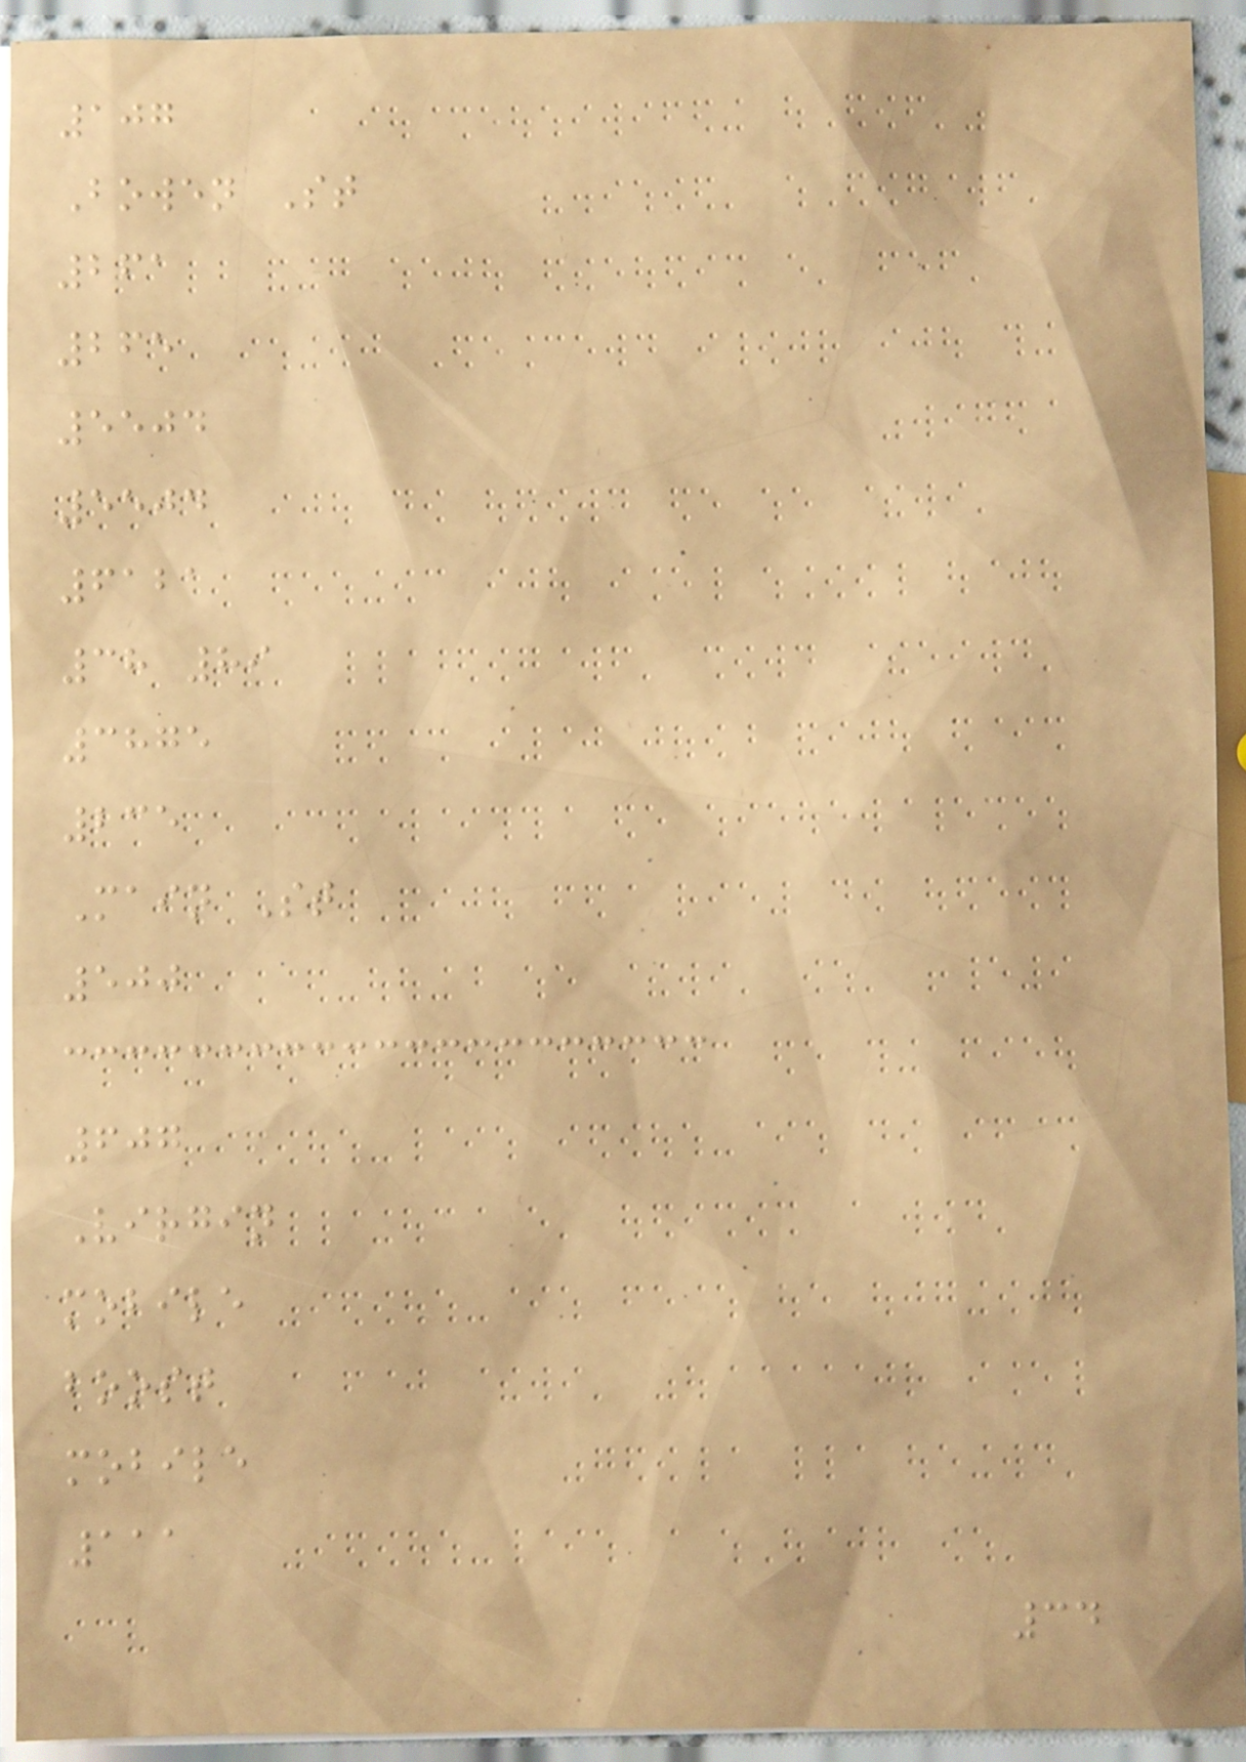107
Bowen St
261
265
5504
5504
6121
38 89
3875
235
Main St
500
607
Virgin
mobile
boost
mobile
111
34
